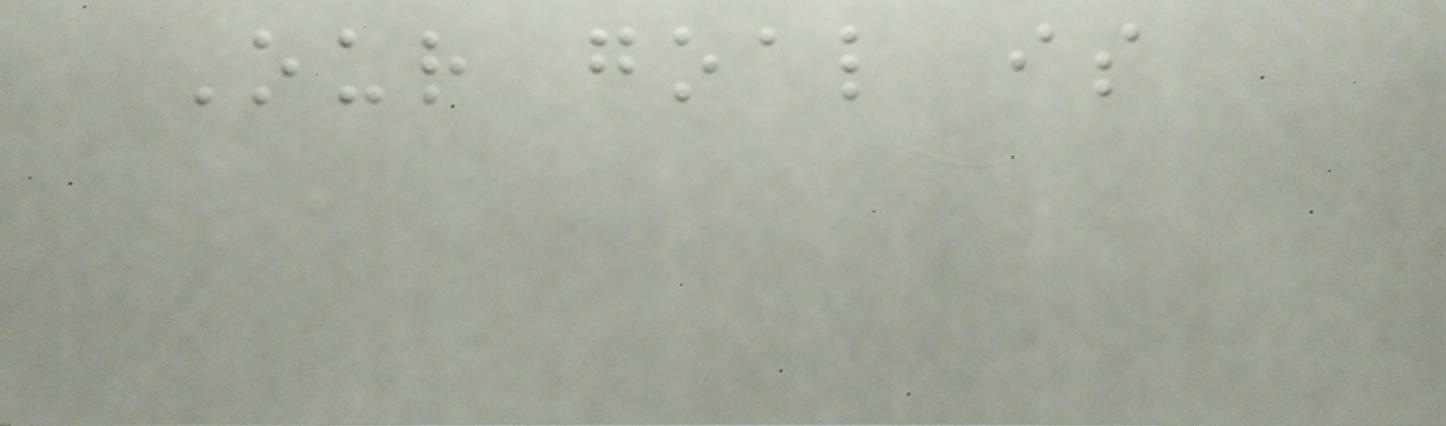Our goal is
